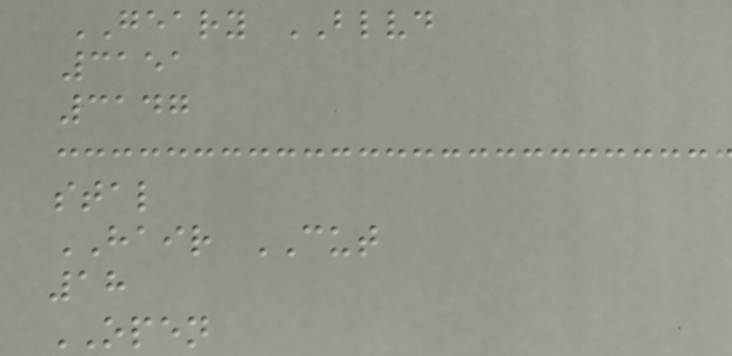GEARY BLVD
3151
3147
stal
HAIR CUT
18
OPEN
